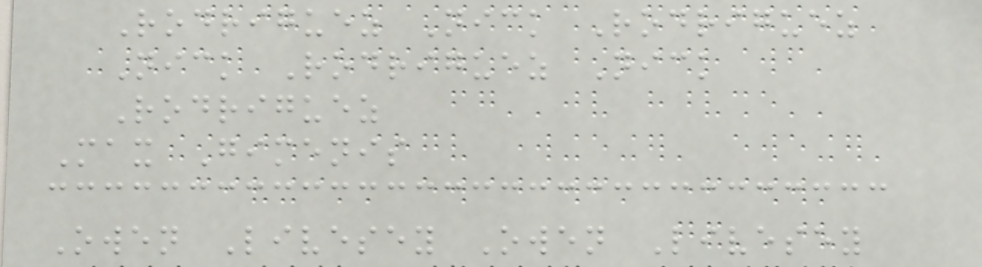Rodriguez Nick Rodriguez
Nick Rodriguez Nick
Rodriguez
Max Gimenis
Owen Livesey Owen Livesey
